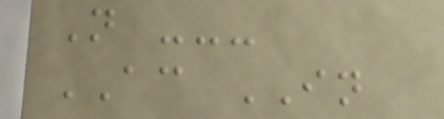N ---
AC IN
